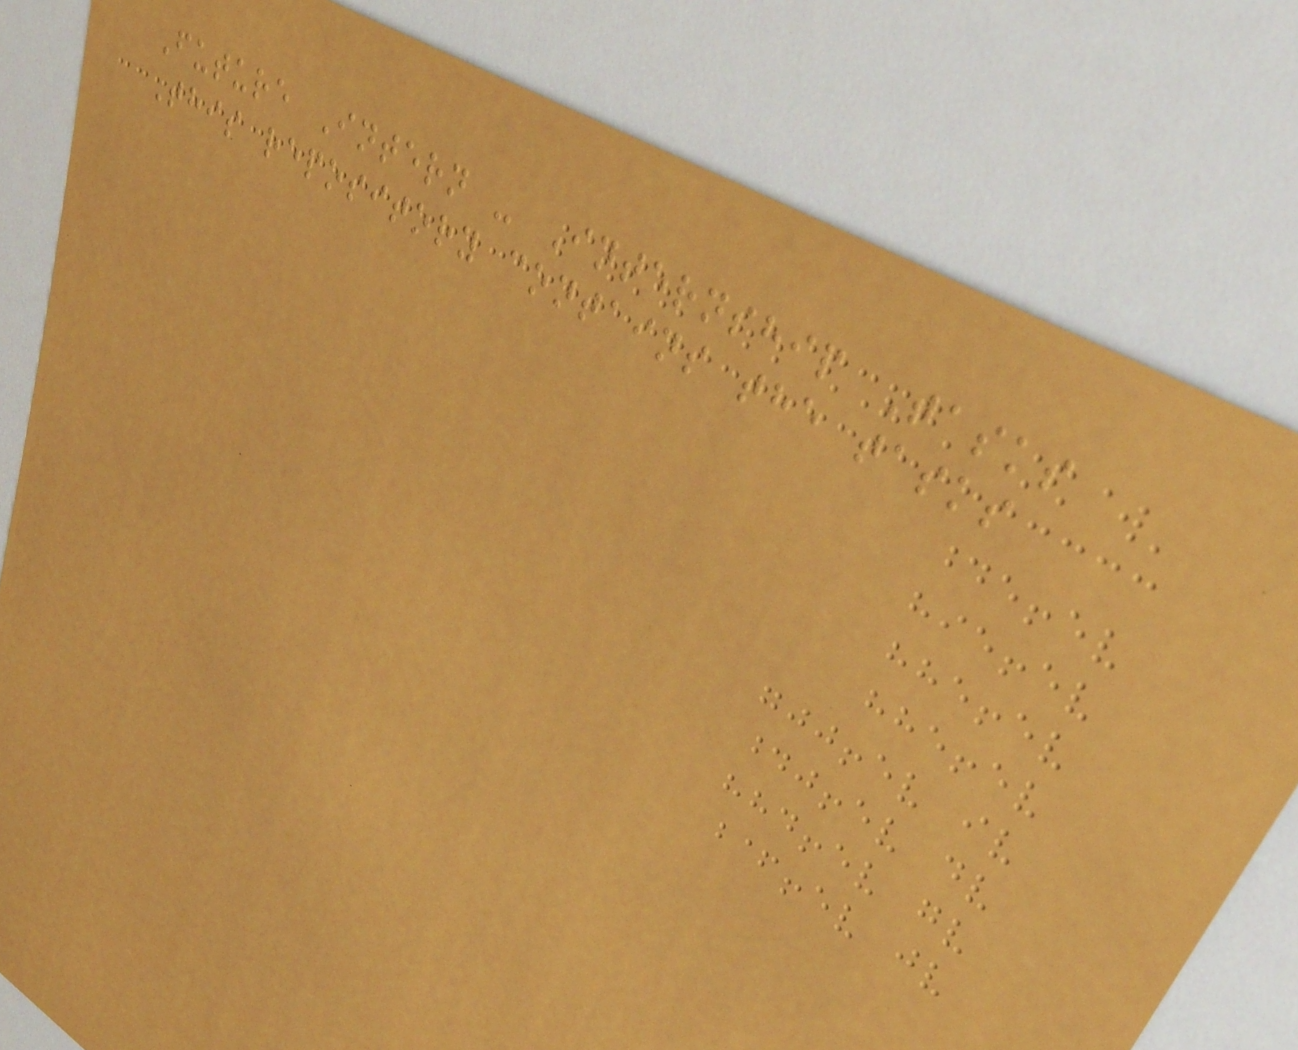Future Intern - Internship Tasks
This repository contains the tasks
